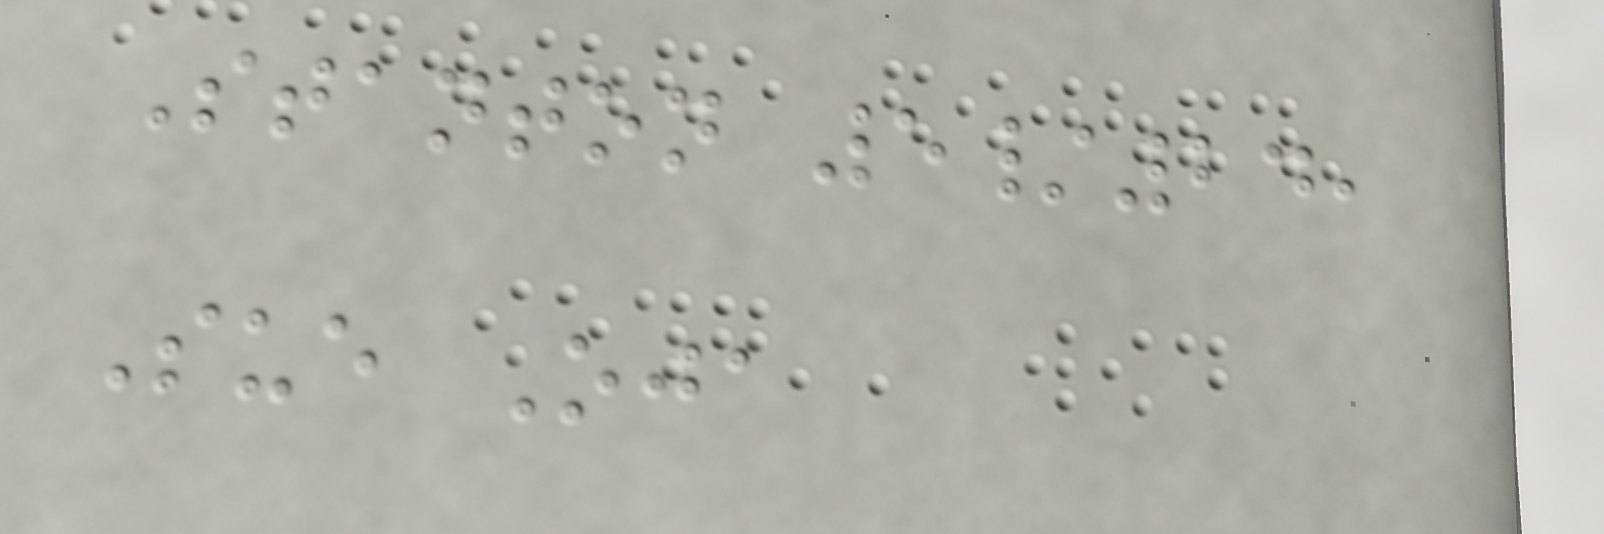Stanton 5/24,
Sue Oja
